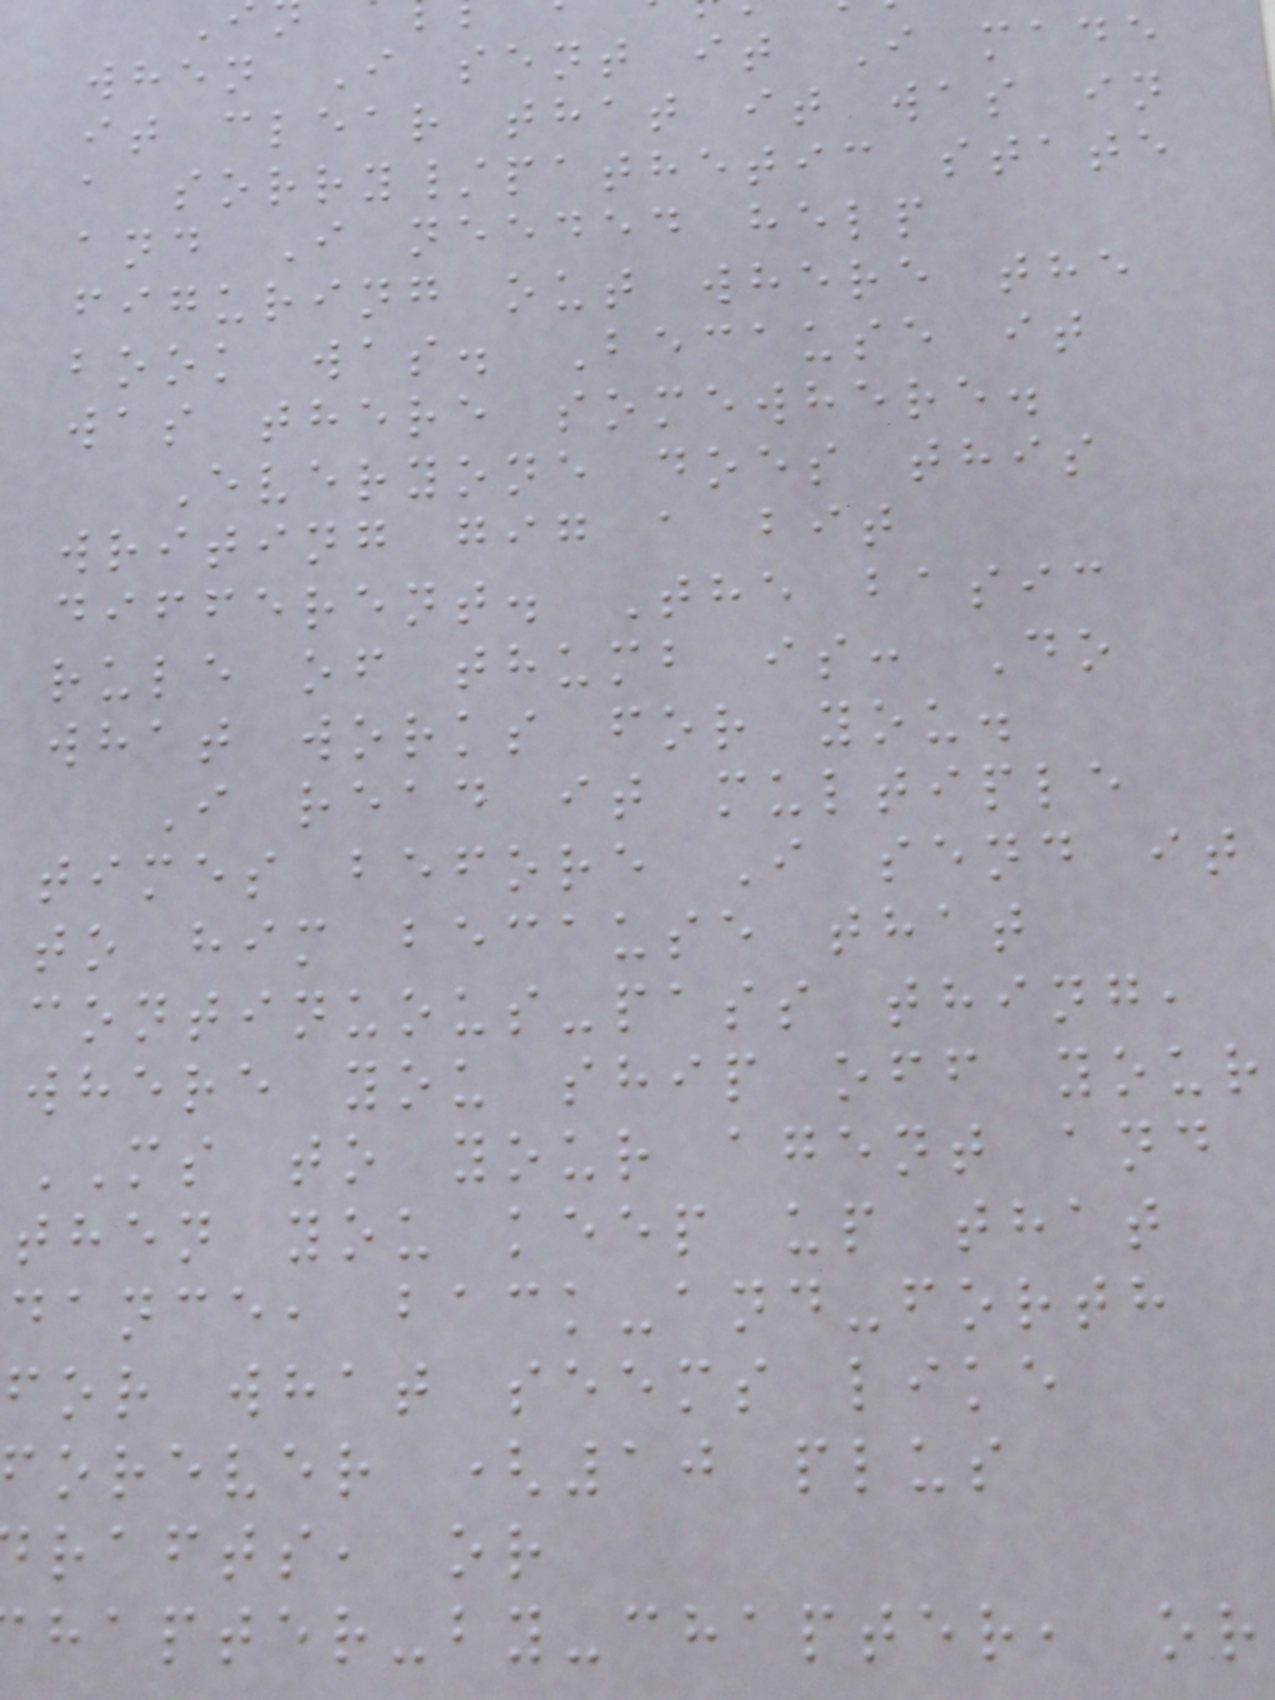when I sent it I made
it clear that it was in
a sorry/pathetic state
and I needed help
figuring out where the
book was. Because it
was there somewhere.
Everyone does this
writing gig a bit
different. The basic
rule of thumb is: Do
what works for you.
I read it multiple
times before I send it
to him because that
continuous-pass thing,
where you ship off your
MS to your agent and
then you keep up that
dance, back-and-forth
for what seems like
orever (10 plus
rafts, or
hapter-by-chapter, or
